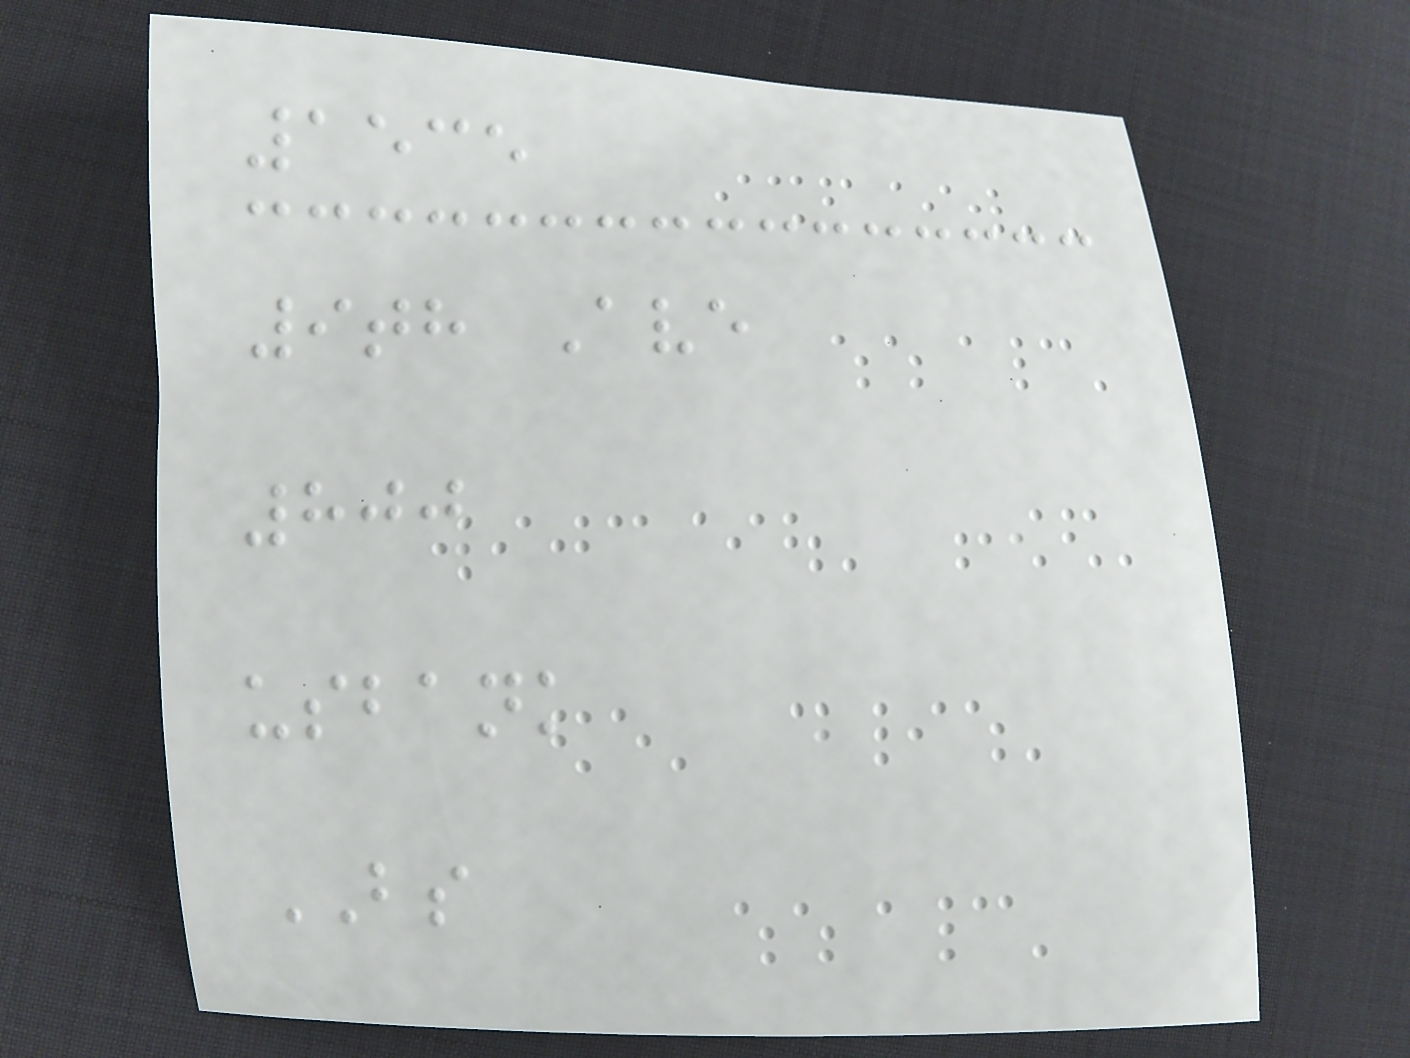1535
9th Ave
800
usbank
BS
